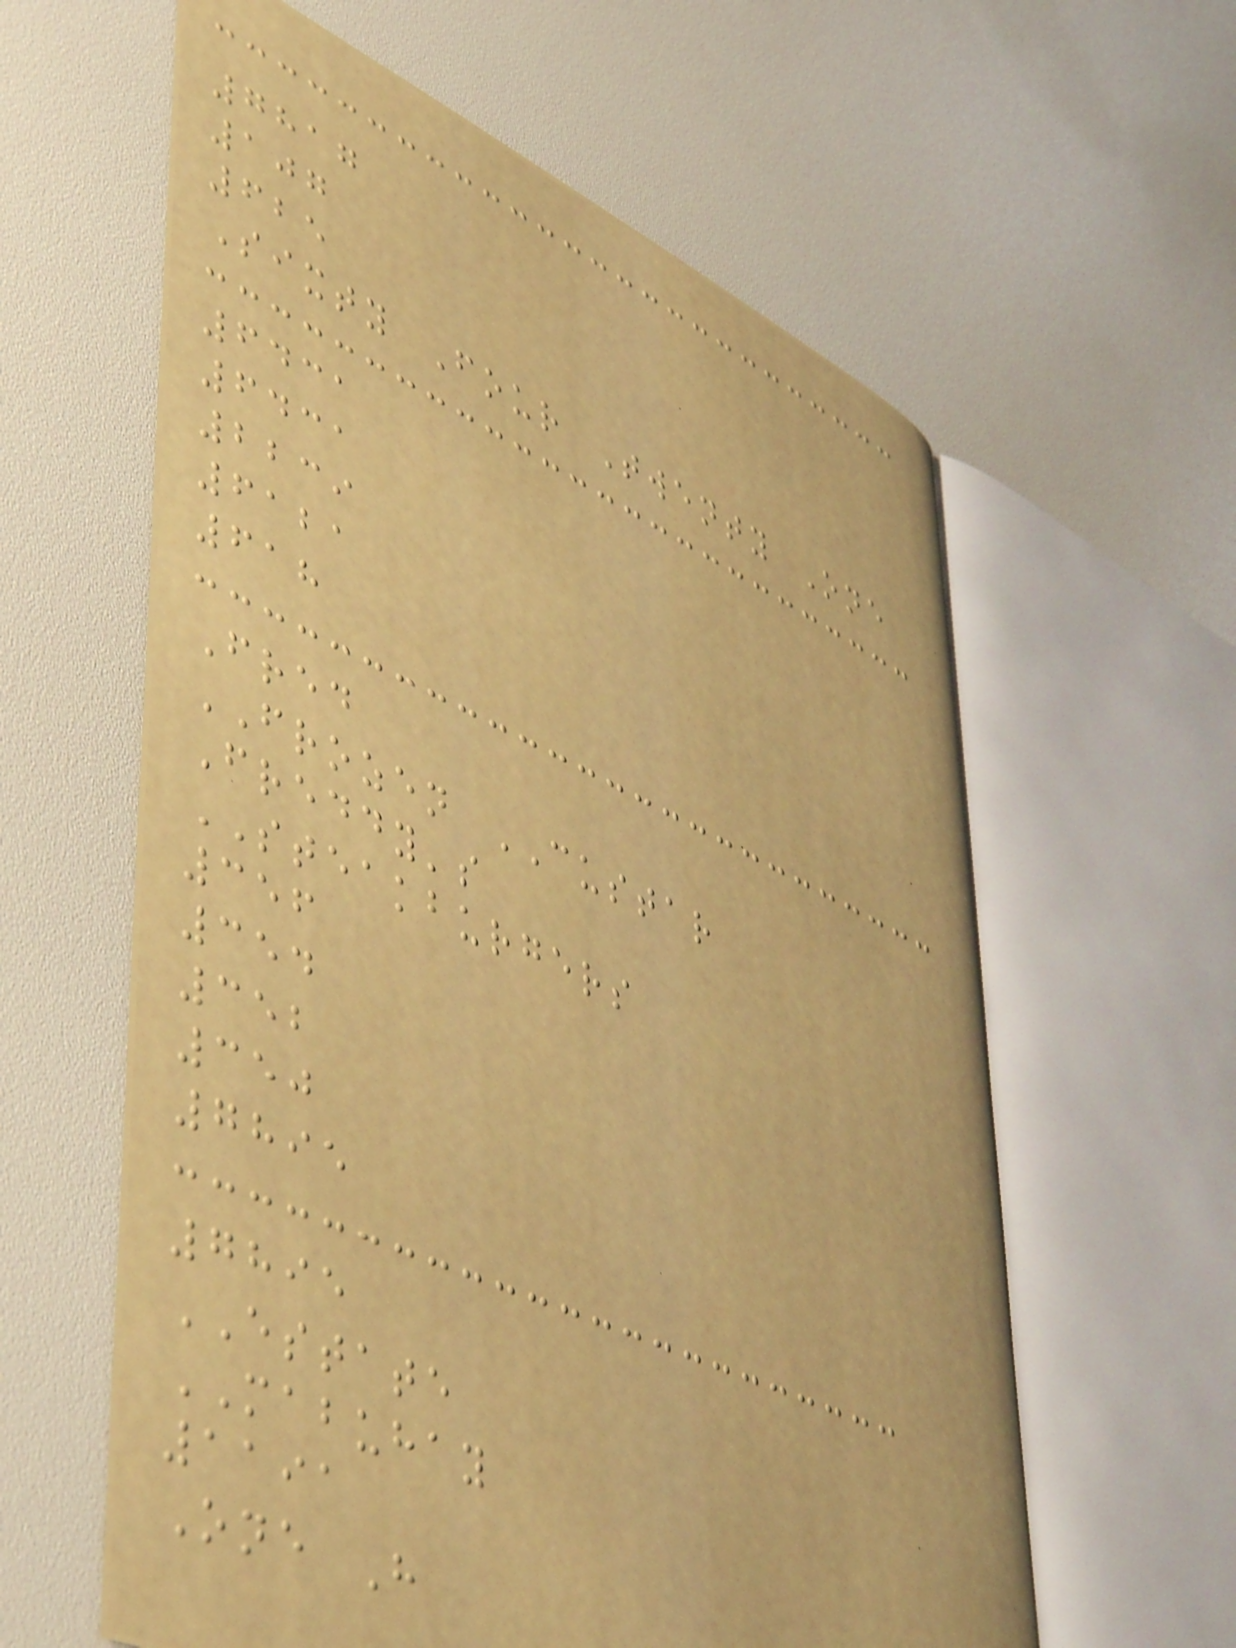7817
107
625
Sixty Four Twenty One
6431
6431
2239
6121
618
Fred
FROZEN CUSTAR
Freddy's
STEAKBURGERS
356
354
352
350
7895
7895
ESTATE
MABUHAY
1191
One H
